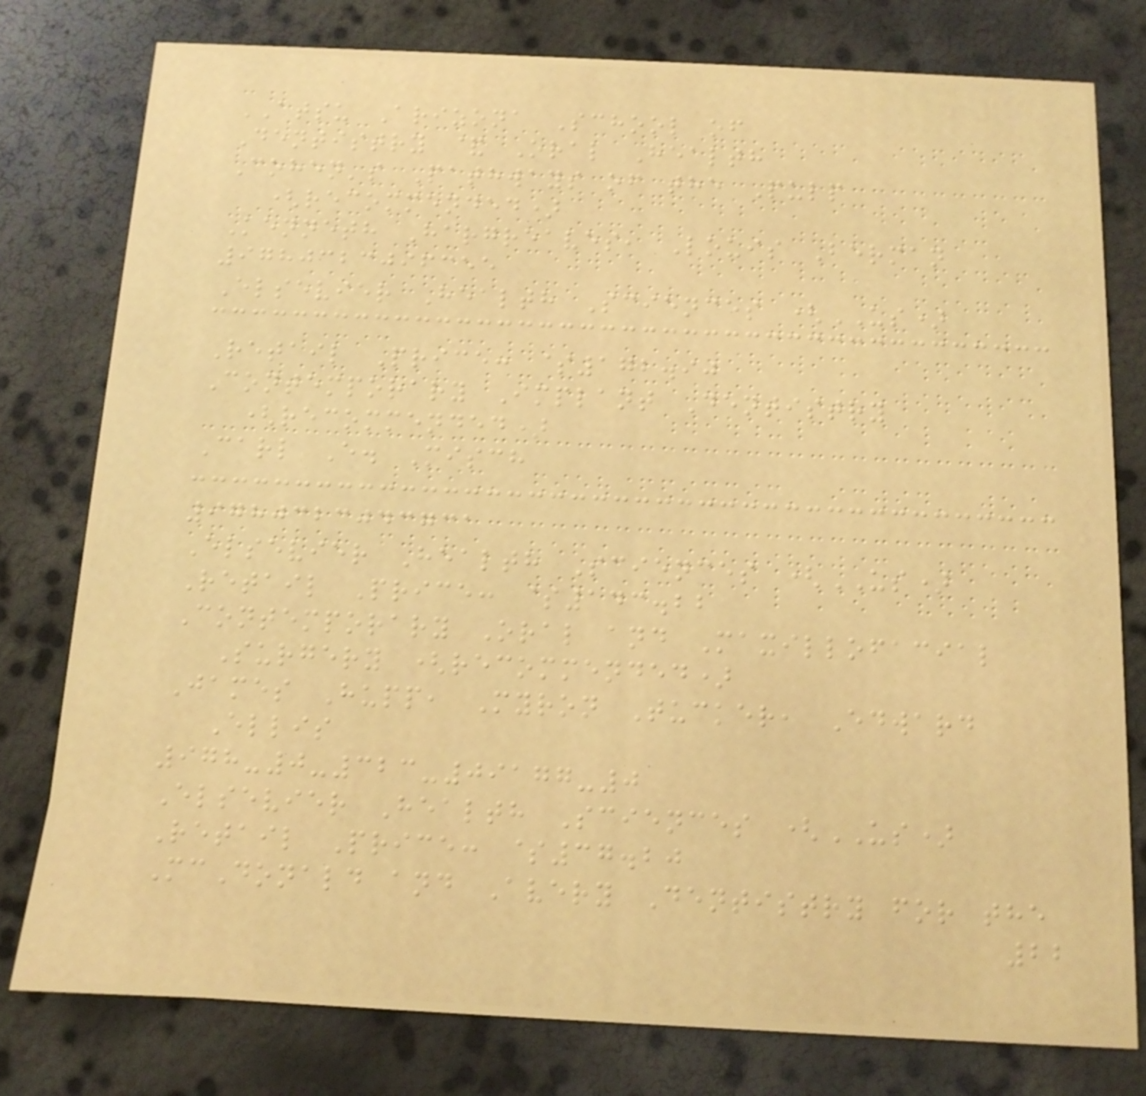ATSU Arizona School of
Dentistry & Oral Health
Cohen's Pathways of the Pulp
(recommended)
Kenneth Hargreaves, Louis Berman
9780323096355
Elsevier Health Sciences (US)
Retail Price: $172.90
Contemporary Implant Dentistry
(recommended)
Carl E. Misch
9780323043731
Elsevier Health Sciences (US)
Retail Price: $143.22
Contemporary Oral and Maxillofacial
Surgery (recommended)
James Hupp, Myron Tucker, Edward
Ellis
978-0-323-09177-0
Elsevier Health Sciences (US)
Retail Price: $37.20
McDonald and Avery Dentistry for the
22
